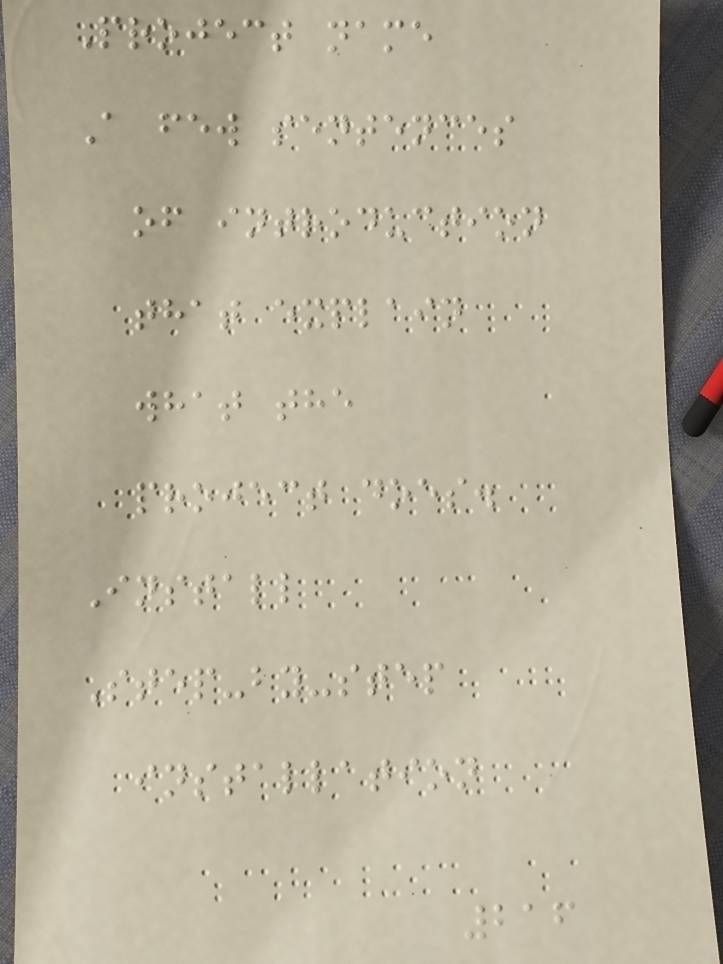Project name
A few sentences
of introduction
that explain
what the
project does.
Install
Step-by-step
installation
216
